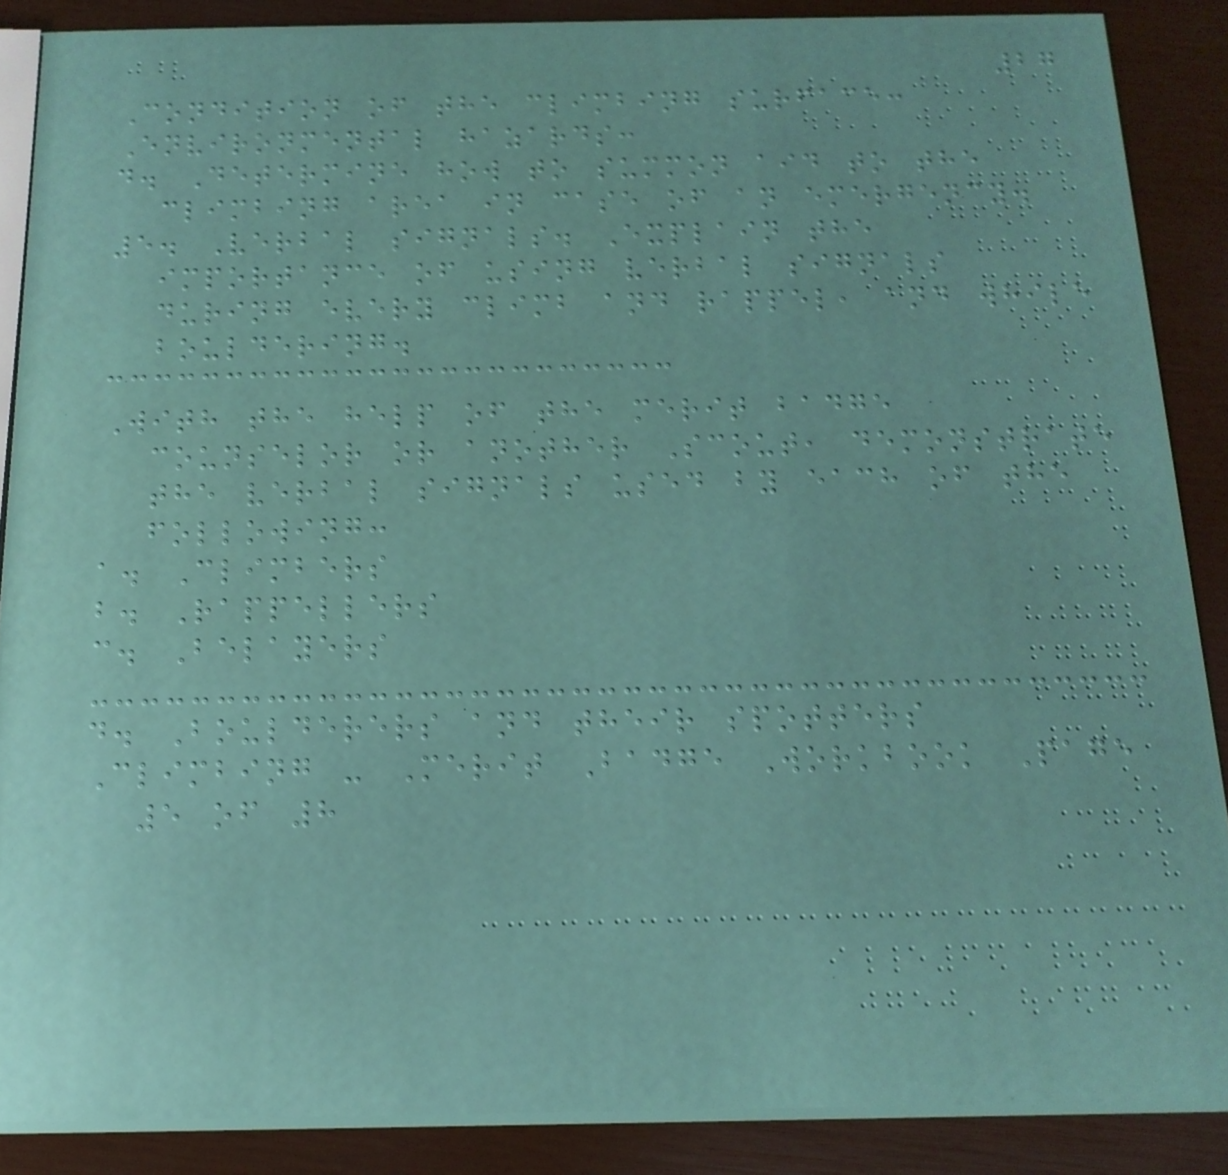27
Condition of the climbing surface:
Environmental hazards:
d. Determine how to summon aid to the
climbing area in case of an emergency.
5. Verbal signals. Explain the
importance of using verbal signals
during every climb and rappel, and while
bouldering.
With the help of the merit badge
counselor or another Scout, demonstrate
the verbal signals used by each of the
following:
a. Climbers
b. Rappellers
c. Belayers
d. Boulderers and their spotters
Climbing - Merit Badge Workbook Page
5 of 8
